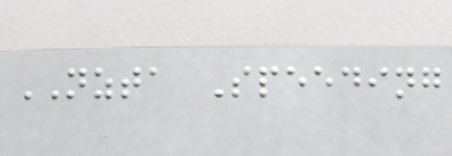NZTA Speeding
